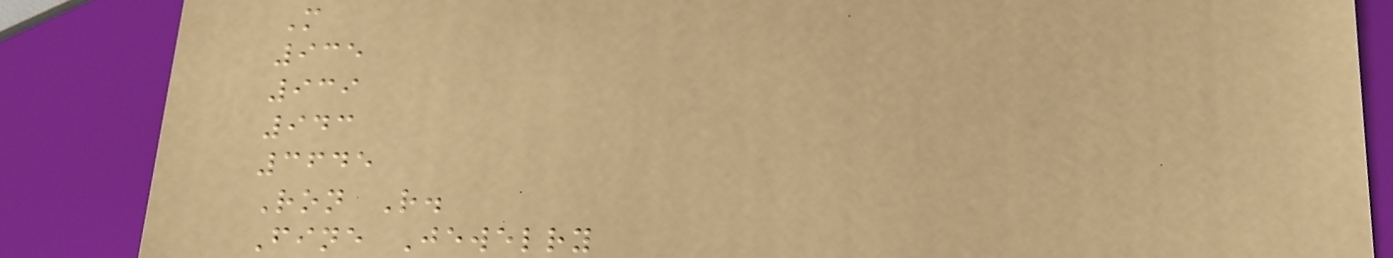M
935
939
943
3645
Ron R.
Fine Jewelry
